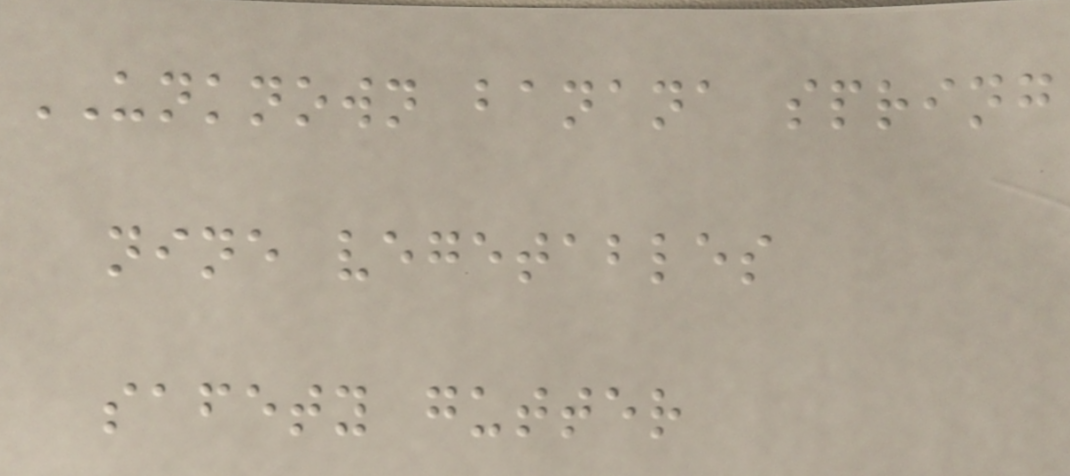UNKNOWN banana spring
nine vegetables
safety gutter
